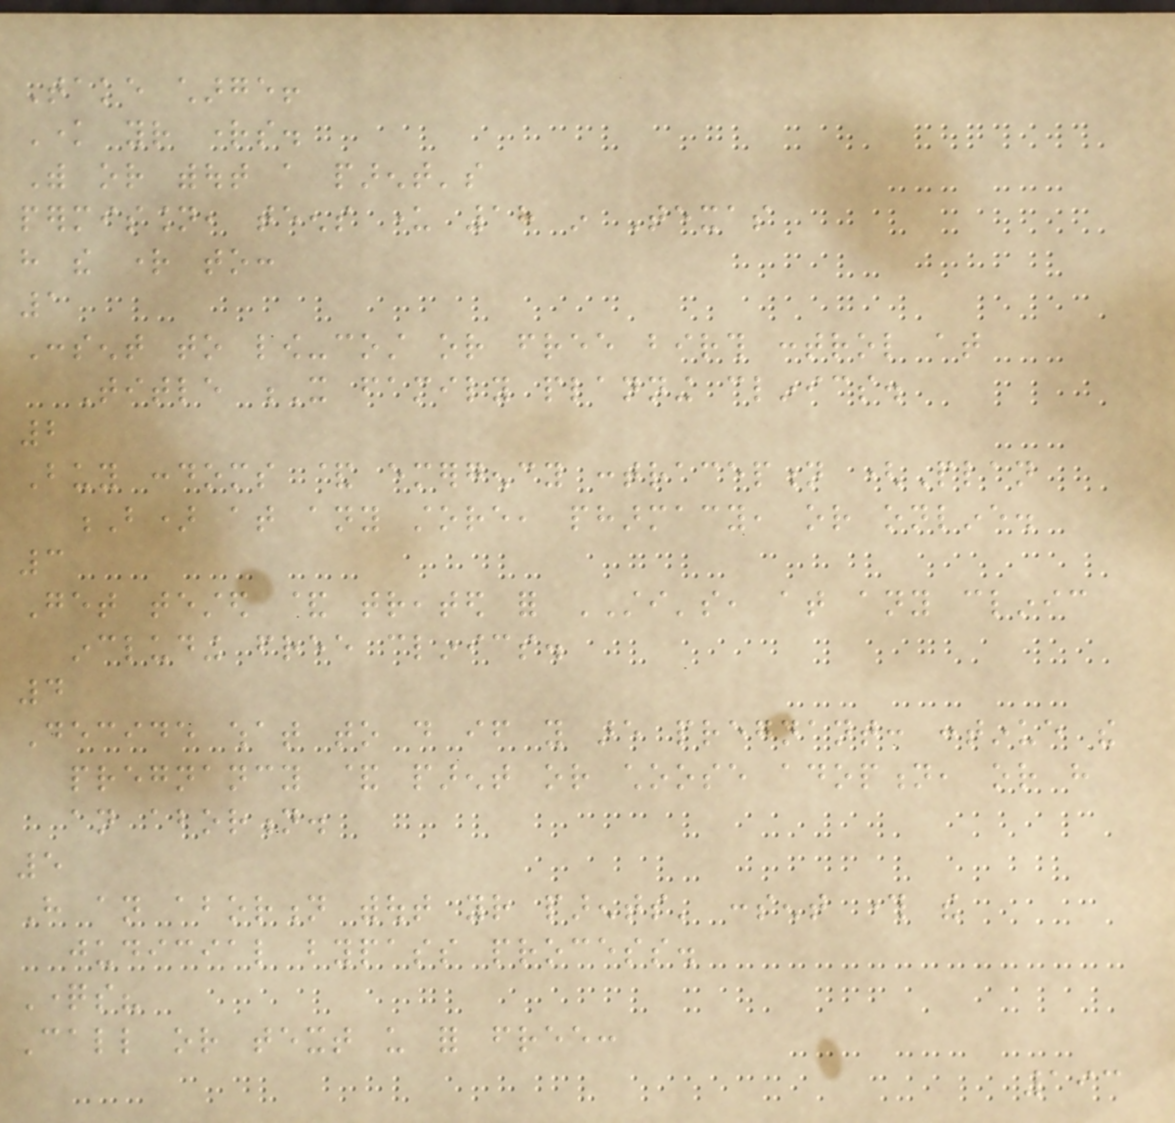Take charge!
Know your rights.
With or without a parent's
permission, teens under 18 in Texas
have the right to:
1
Consent to low-cost or free birth control at
Title X family planning clinics.
2
Buy condoms & emergency contraception (Plan
B) at any store, pharmacy, or online.
3
Get tested & treated for STI's, at any clinic
including free clinics.
4
Decide what to do if you are pregnant: continue the
pregnancy & parent or choose adoption, or have
an abortion.
5
Have an abortion without your parents' consent through the
judicial bypass process.
Questions?
Call or text us for free:
193
